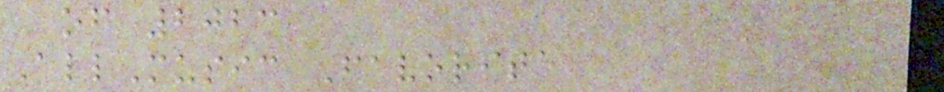of 2023
AllMusic Favorite
